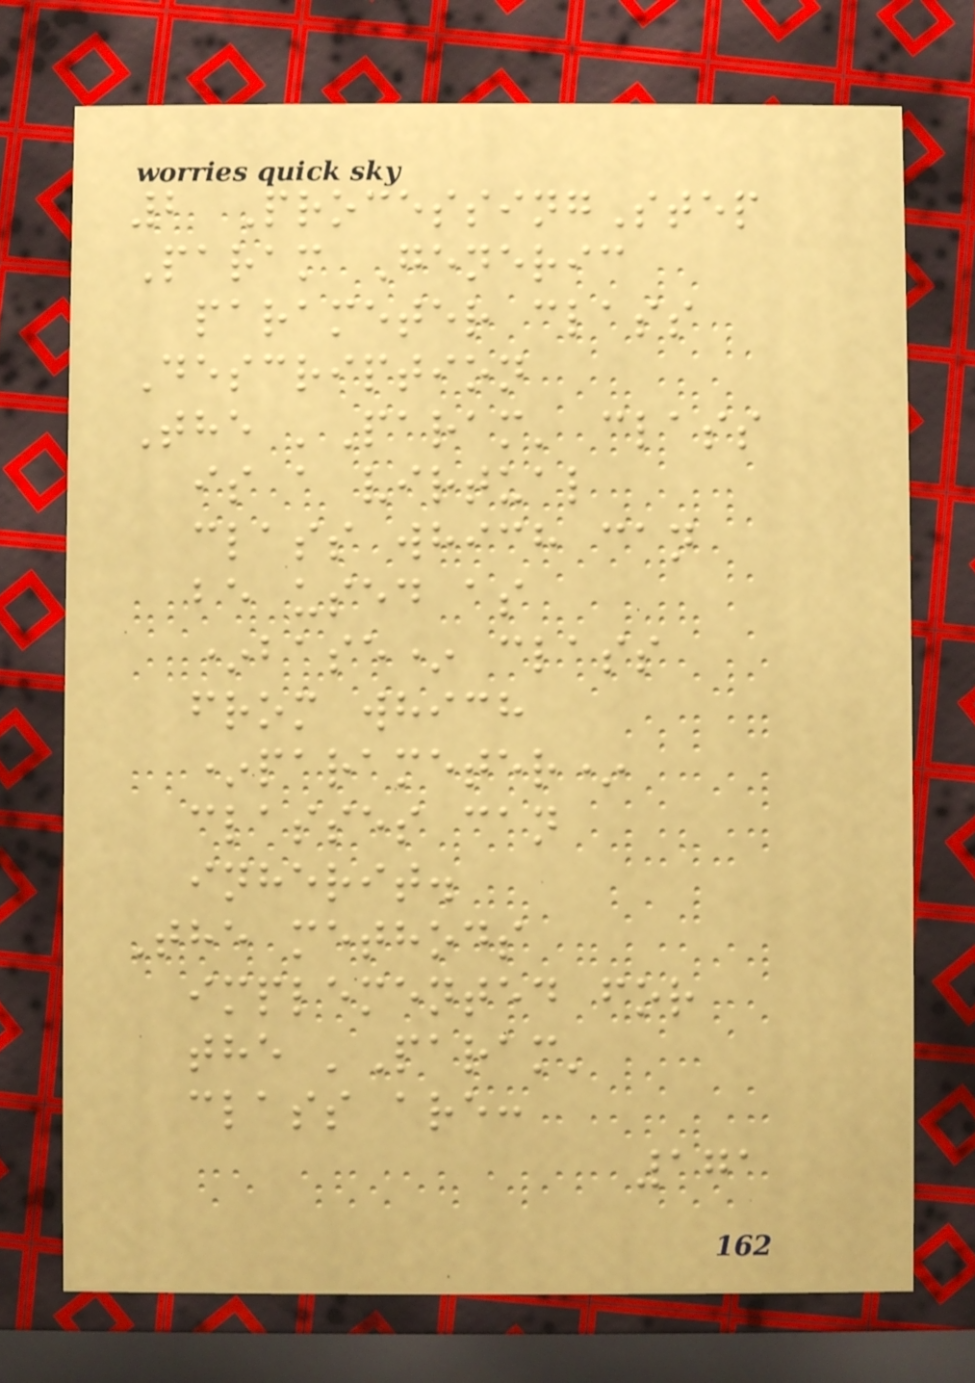2 ProcessingStep
Param Generic
parameter class
Description
The 'Param' class
is a virtual
class which can
be used as
*base* class
from which
*parameter*
classes can
inherit.
The methods
implemented for
the 'Param'
class are:
171
